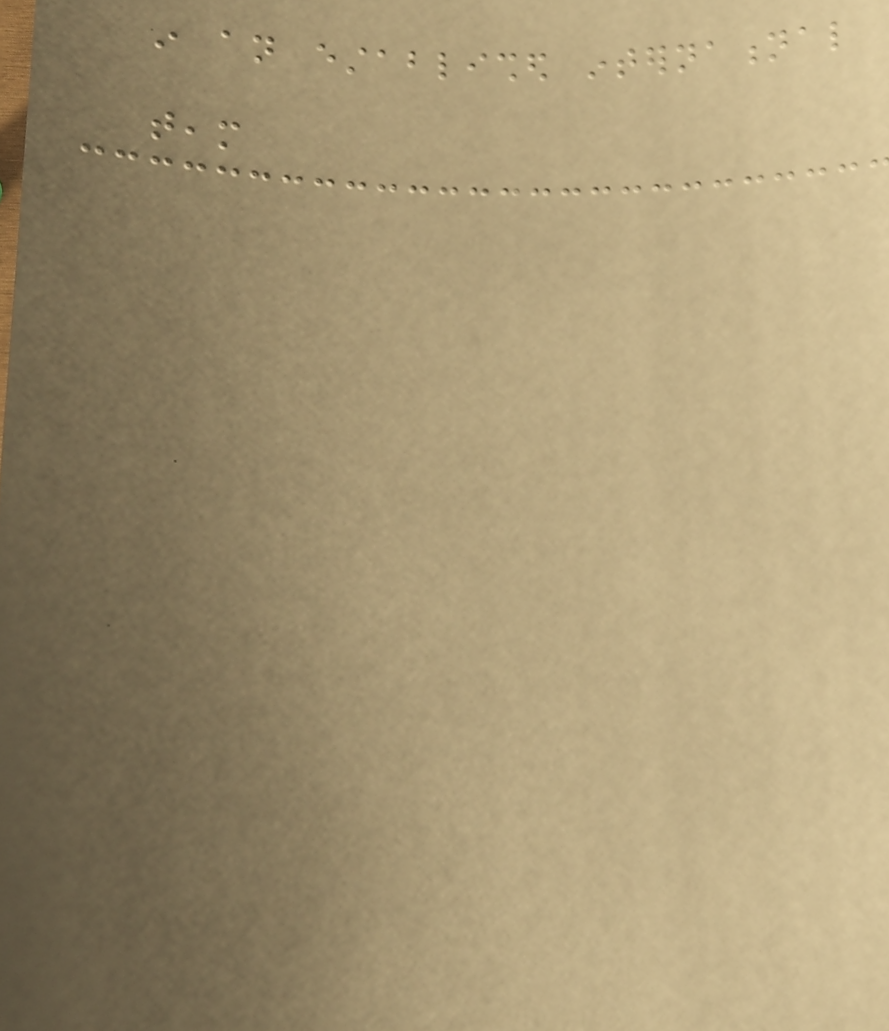in an established international
team
